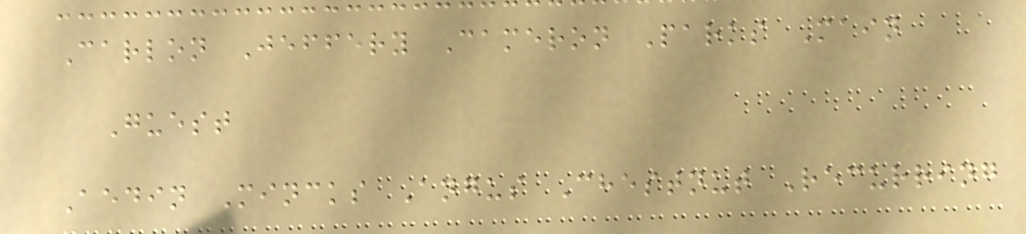Carlon Jeffery Cameron Parks Main
Guest
Aedin Mincks Angus Chestnut Recurring
